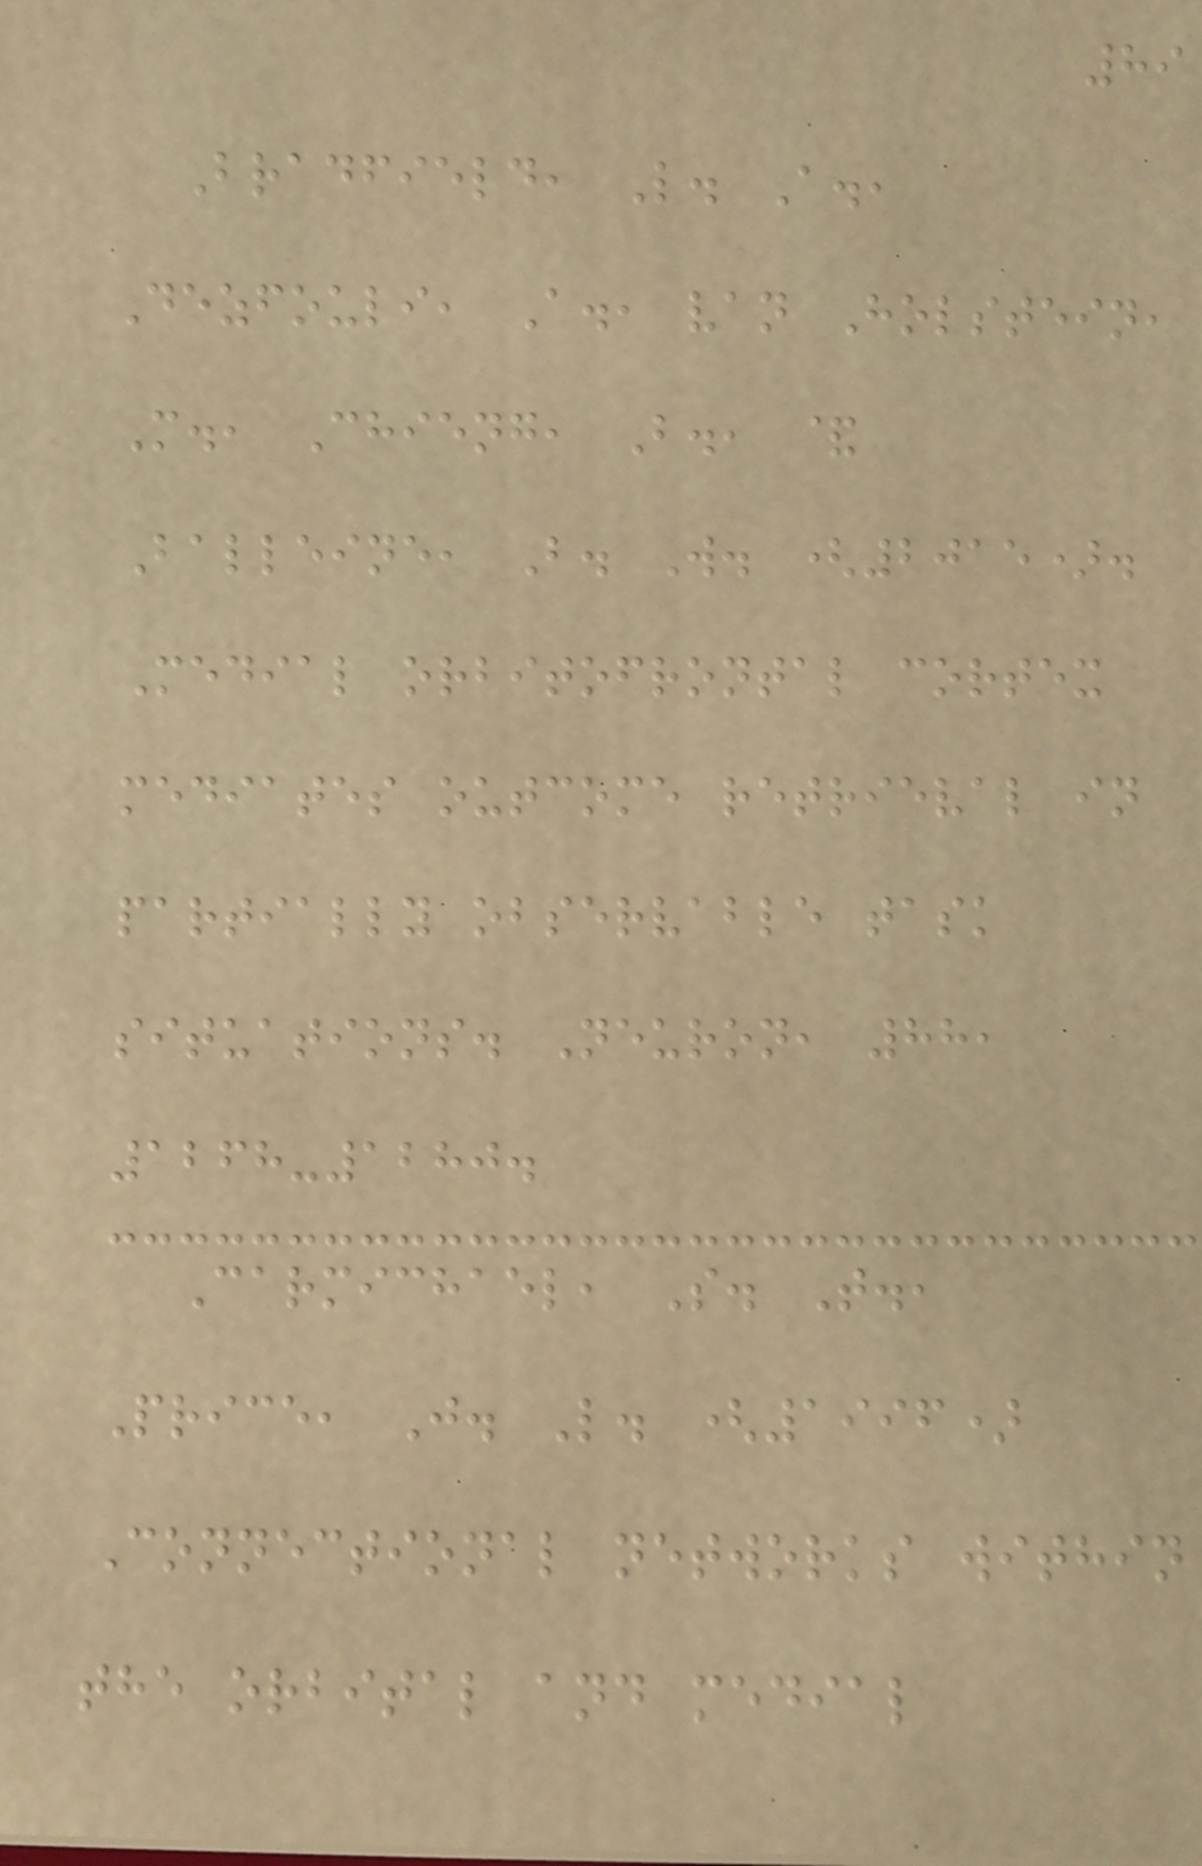89
Bradfield, L. A.,
Dezfouli, A., van Holstein,
M., Chieng, B., &
Balleine, B. W. (2015).
Medial orbitofrontal cortex
mediates outcome retrieval in
partially observable task
situations. Neuron, 88,
1268-1280.
Carmichael, S. T.,
Price, J. L. (1996)
Connectional networks within
the orbital and medial
